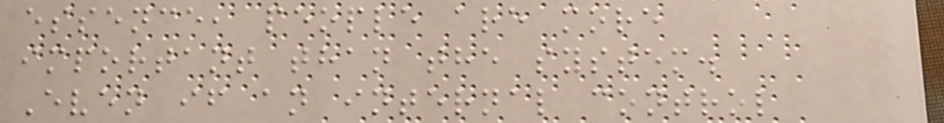essence, people are more
important than the system.
Even if an internal control
